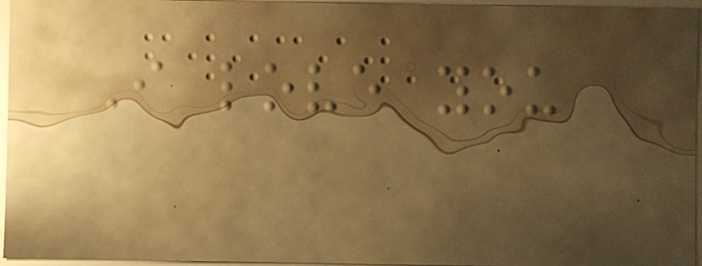I love you
